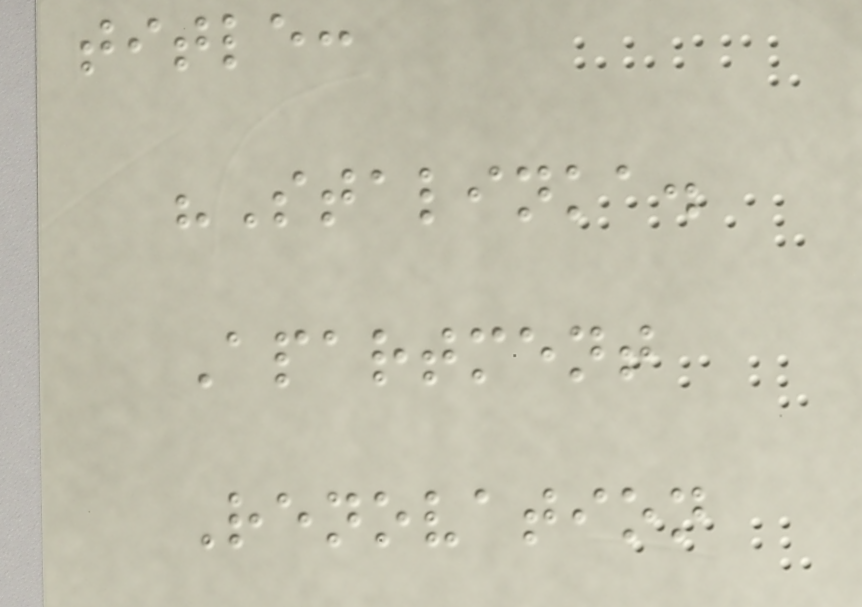title:
"Stalinka.
Apartment
Renovation
